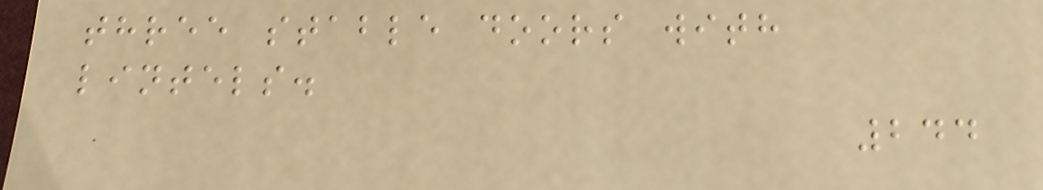three stable doors with
lintels.
244
